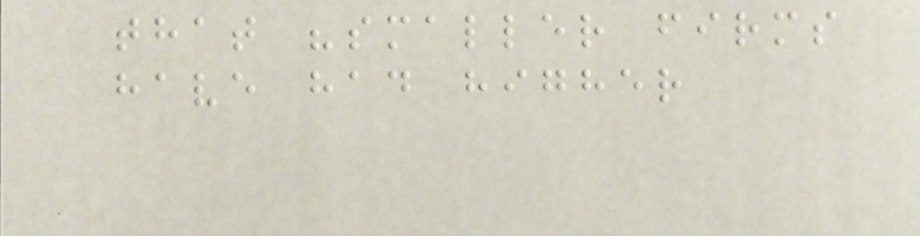that "smaller firms
have had higher
